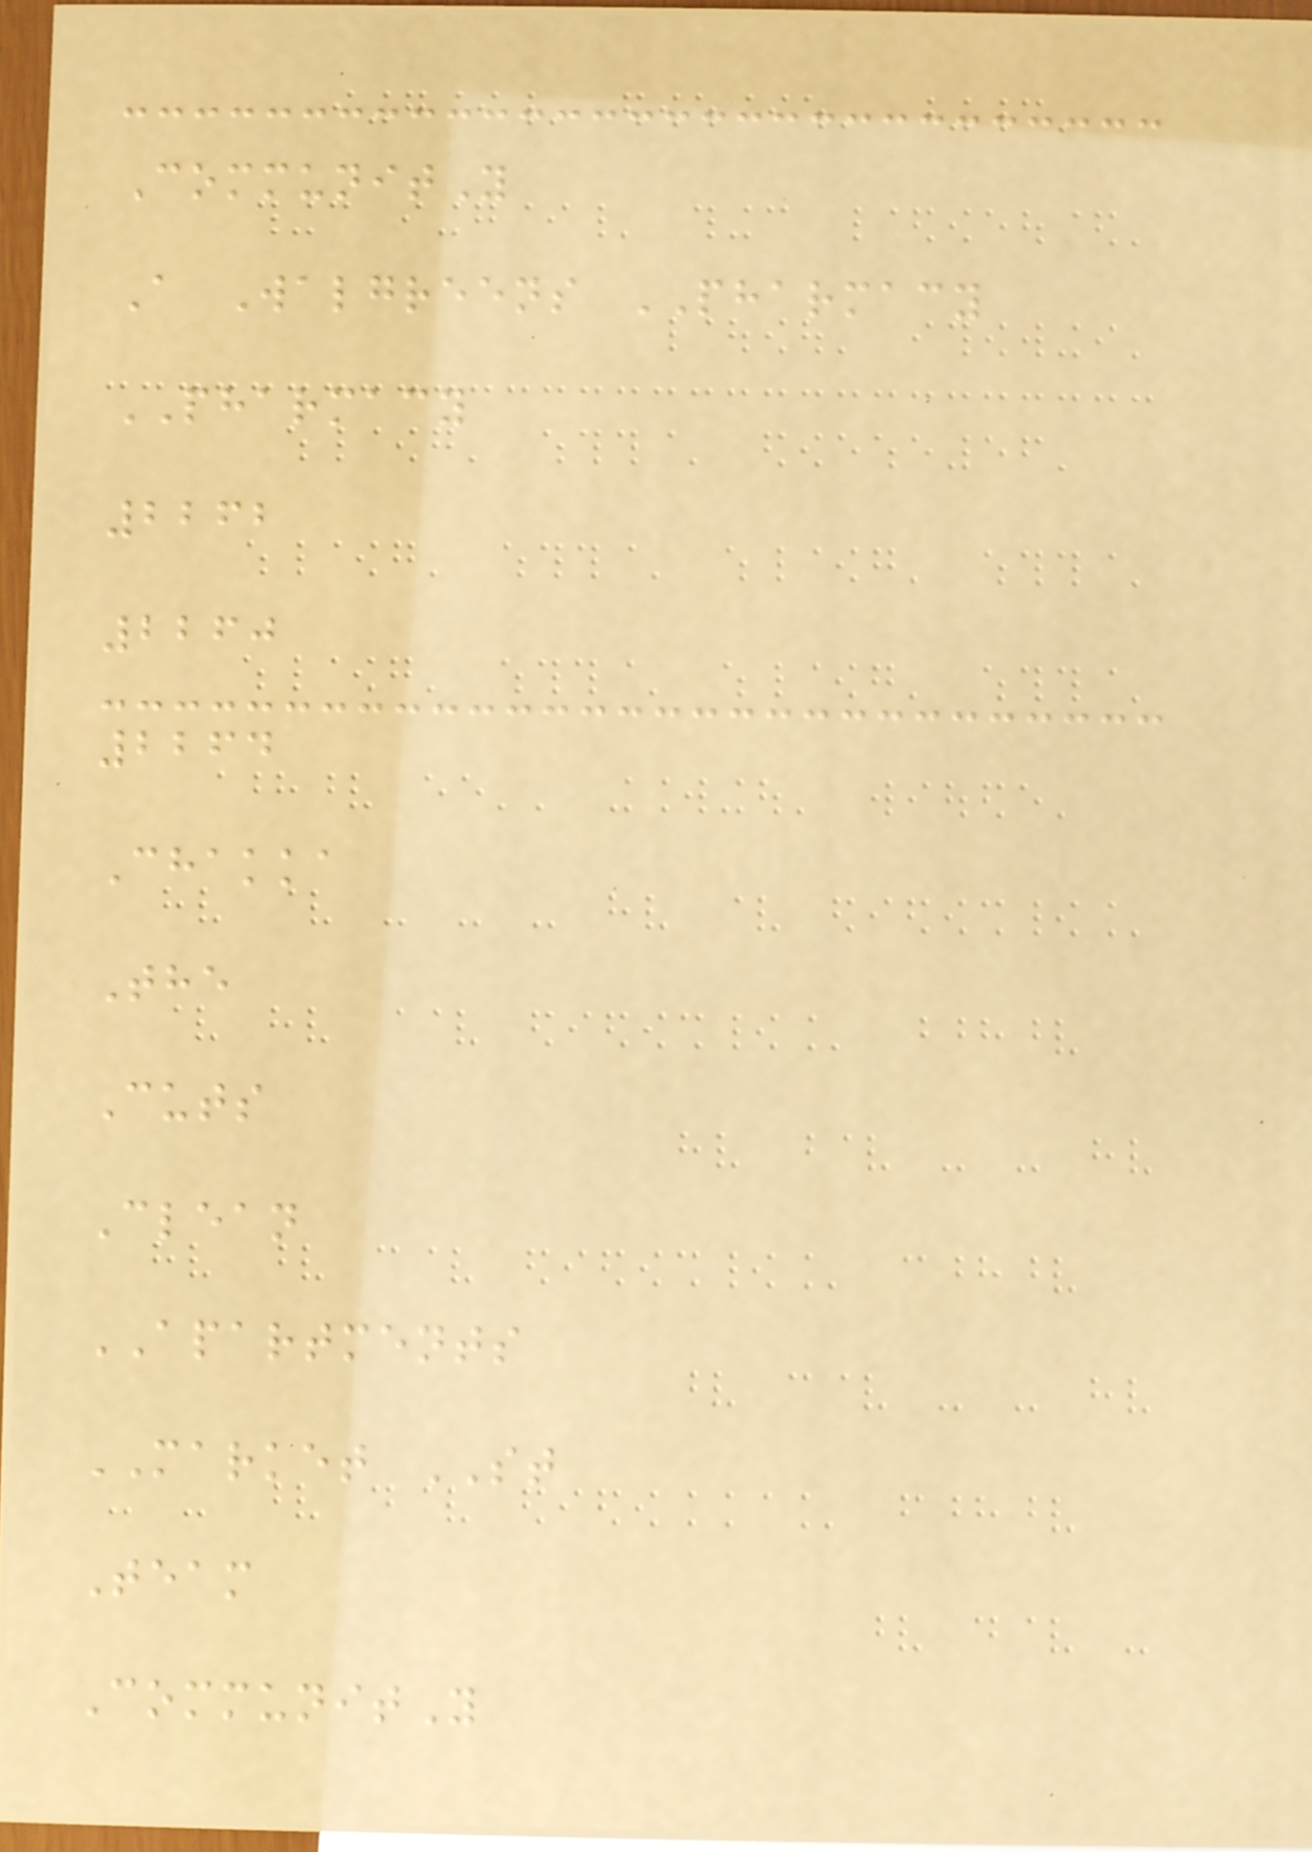CommunitY
A Walgreens PHARMACY
PHARMACY
2262
2260
2264
Chakka
The
Cuts
Clean
APARTMENTS
MARKET ST
Team
CommunitY
